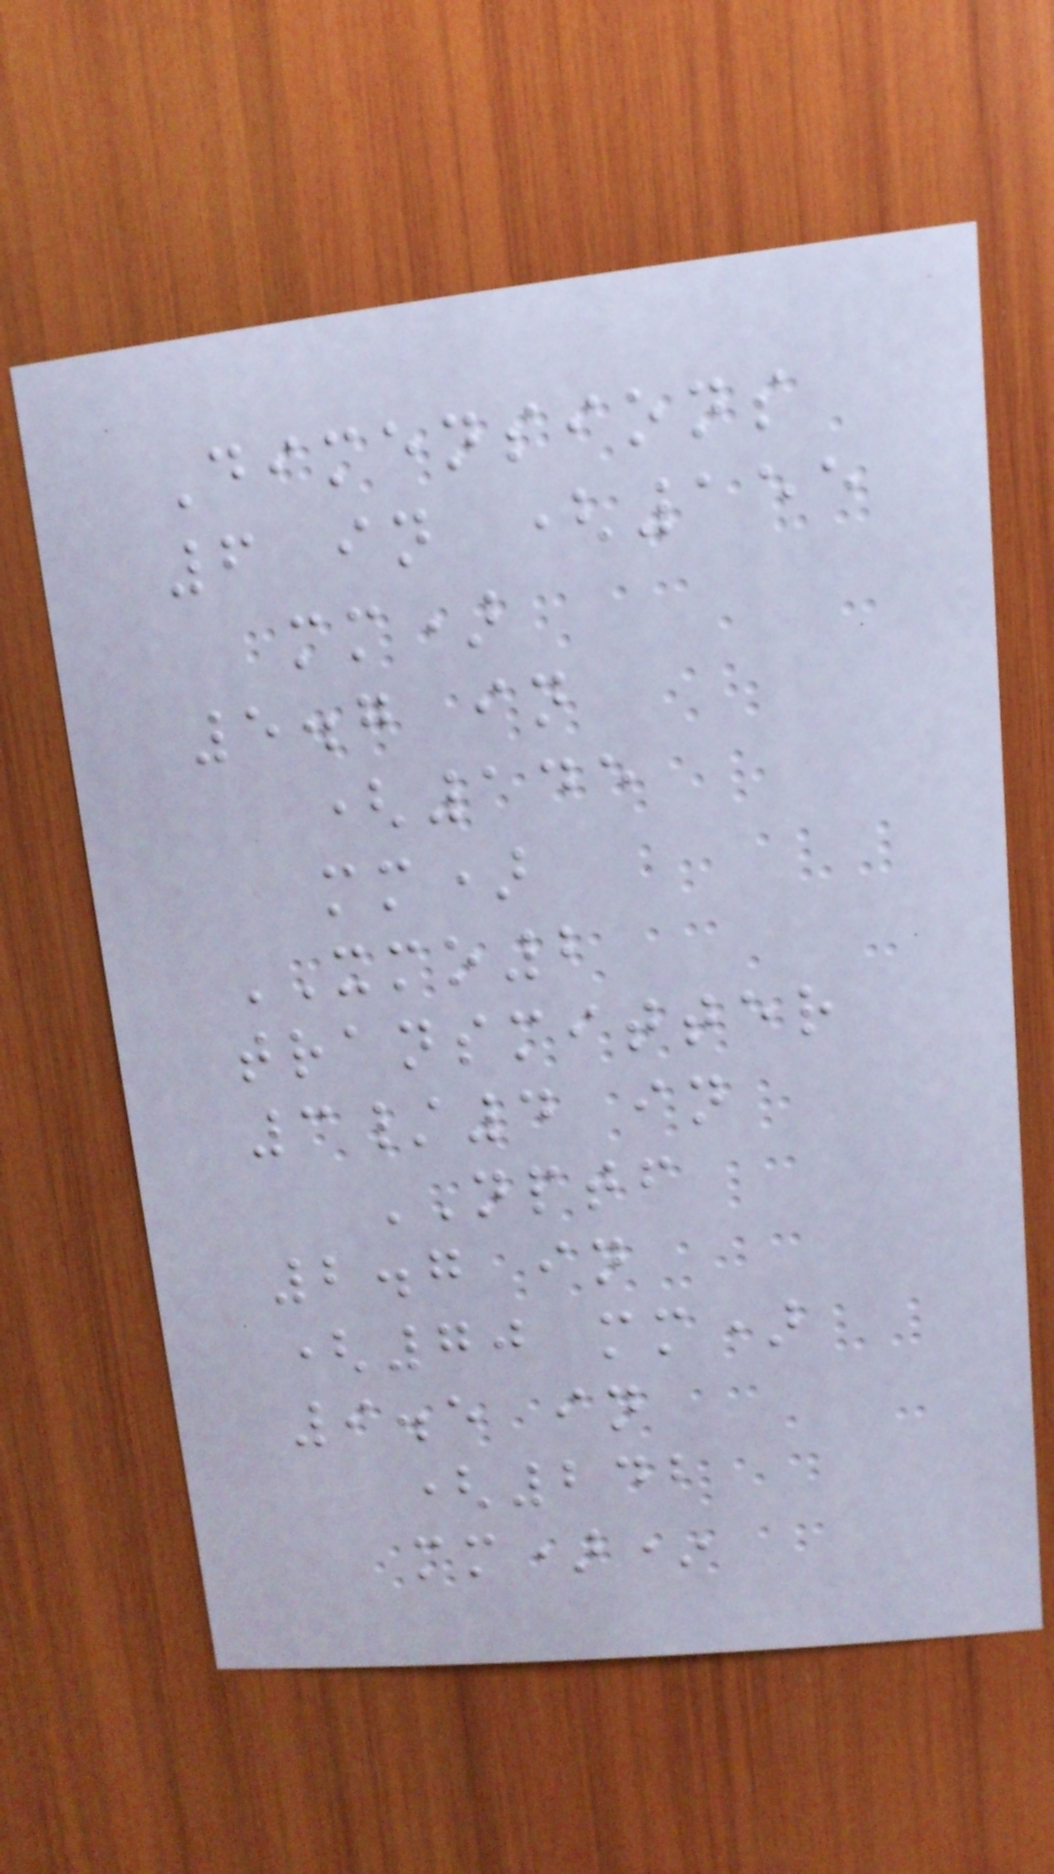Dimensions
6 in (155
mm)
5.7 in
(145
mm)
XMO2
transmitter
3/4 in
NPTF
2.7 in
(70 mm)
9.5 in
(242
mm)*
